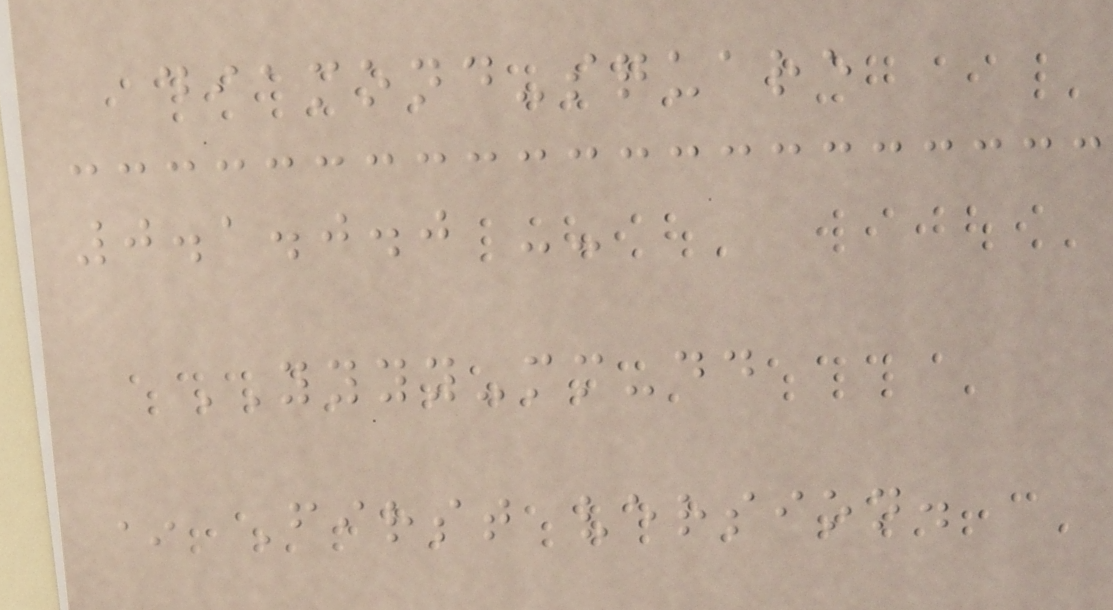diamond-square
0.1.0.0 --
YYYY-mm-dd
* First version.
